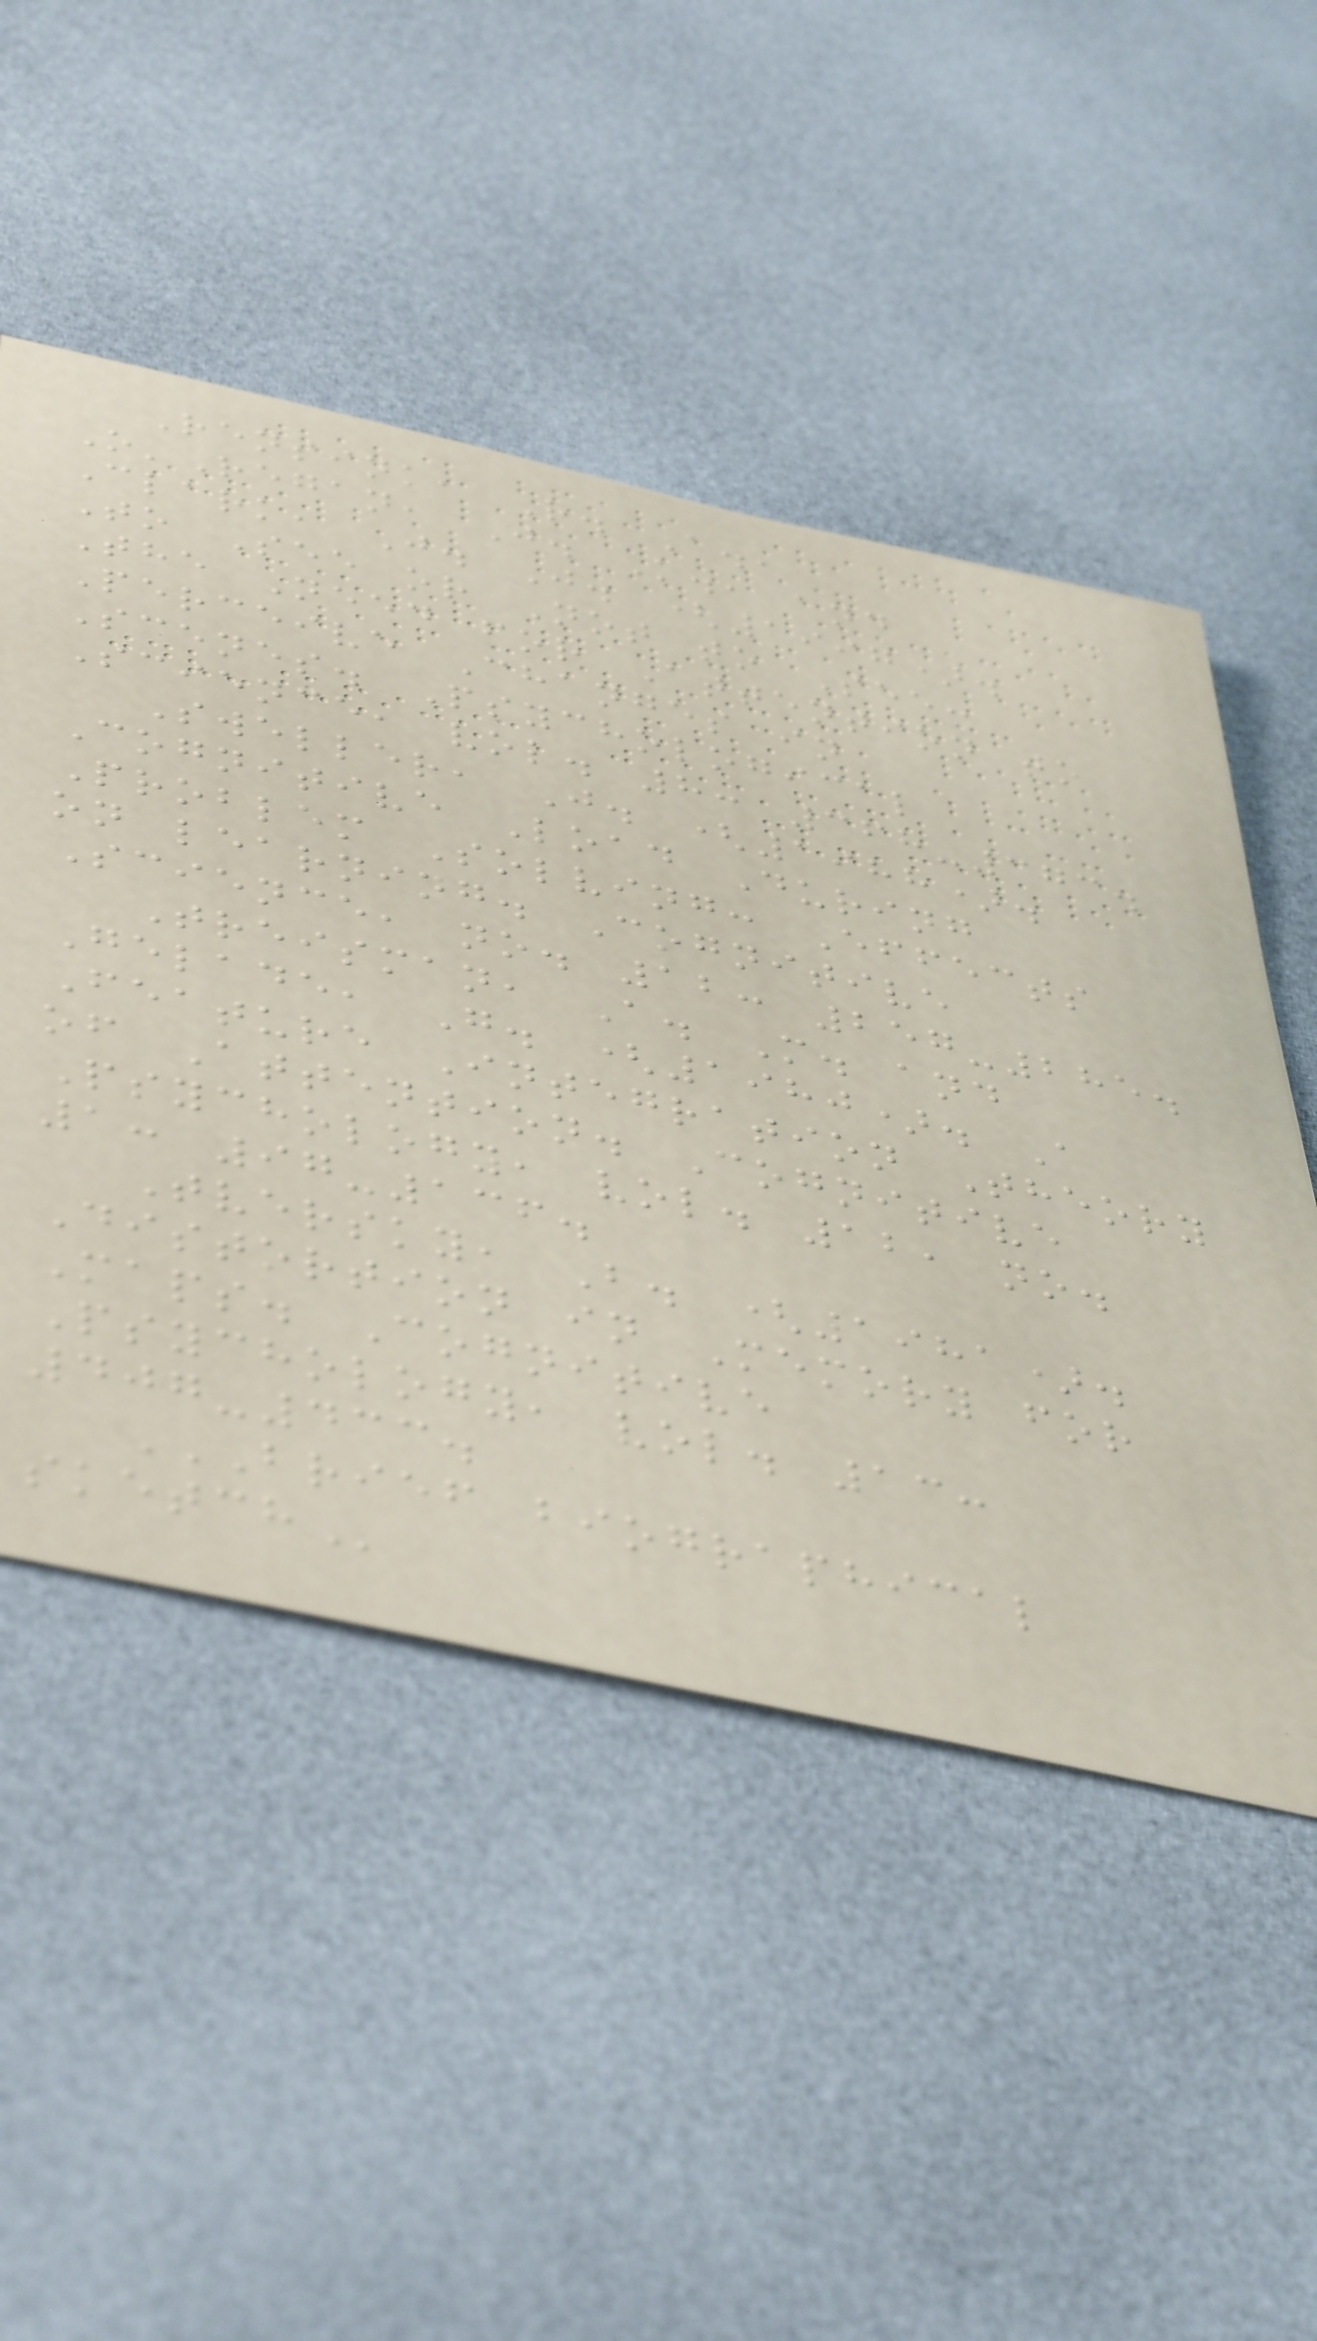Rensink, R. A.,
O'Regan, J. K., and
Clark, J. J. (1997).
To See or Not to See:
The Need for Attention to
Perceive Changes in
Scenes. Psychological
Science, vol. 8: 368-373.
Sweller, J. (1988).
Cognitive Load During
Problem Solving: Effects
on learning. Cognitive
Science, no. 12: 257-285.
Treisman, A. M. and
Gelade, G. (1980). A
Feature Integration Theory
of Attention. Cognitive
Psychology, vol. 12, no.
1: 97-136.
Tversky, B. (1981).
Distortion in Memory for
Maps. Cognitive
Psychology, vol. 13:
407-433.
BRIEF BIOGRAPHICAL
SKETCH
